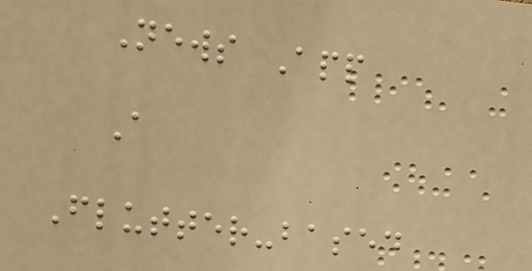News App
A
Flutter-based
